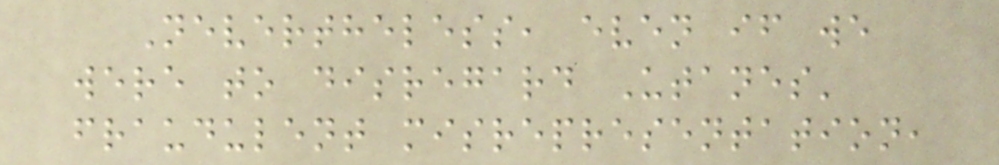Nevertheless, even if we
were to disregard Utanes'
fraudulent misrepresentation,
